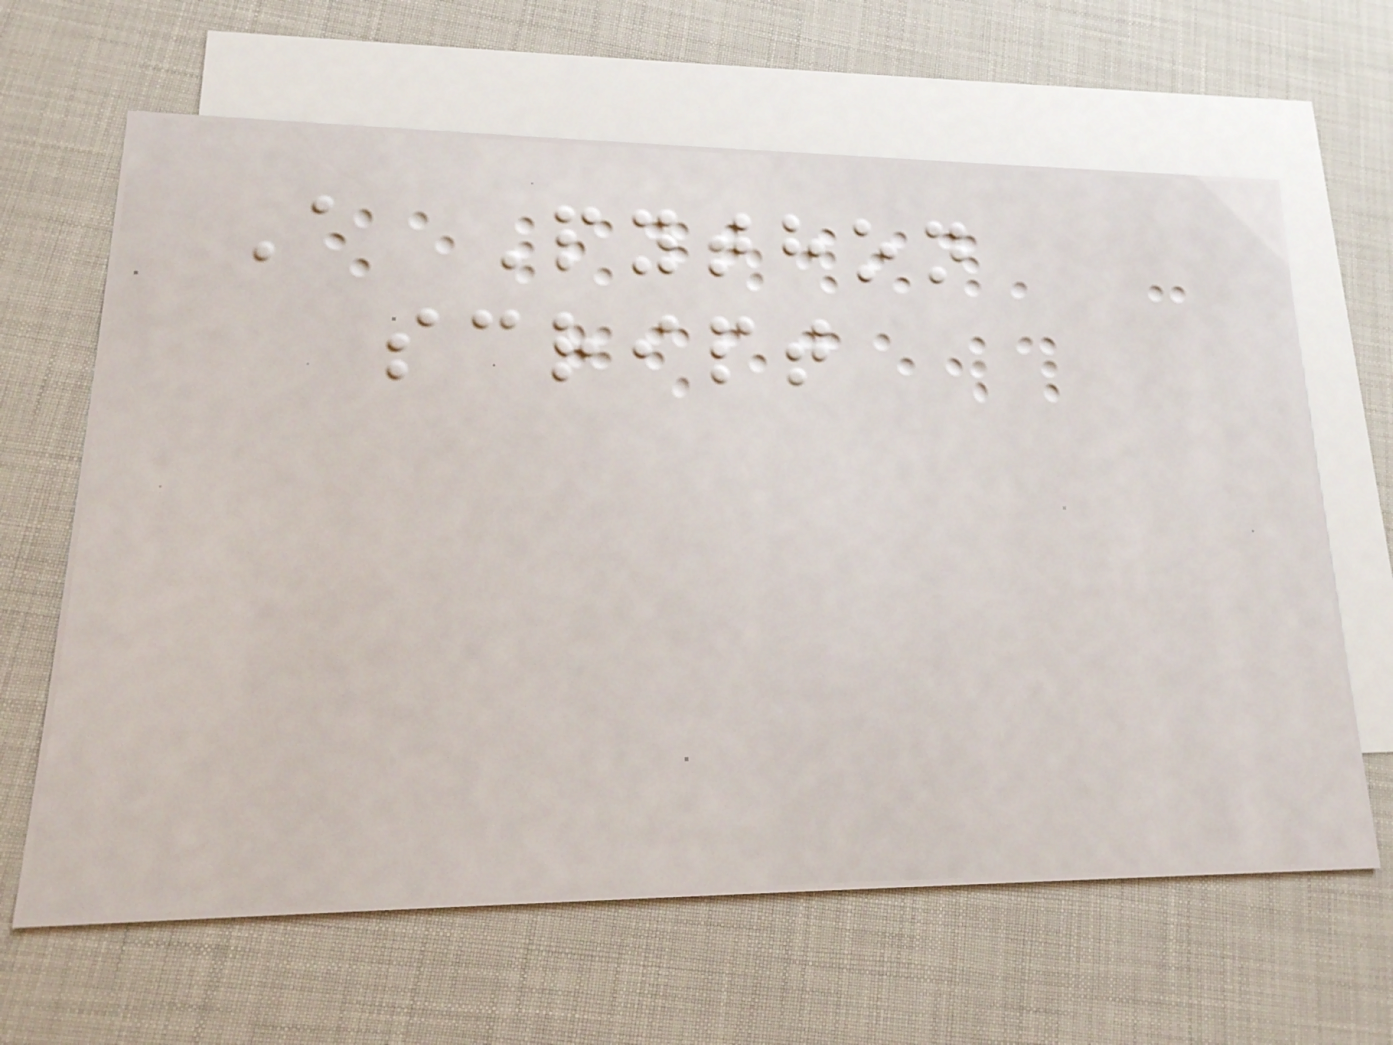A Python
script
